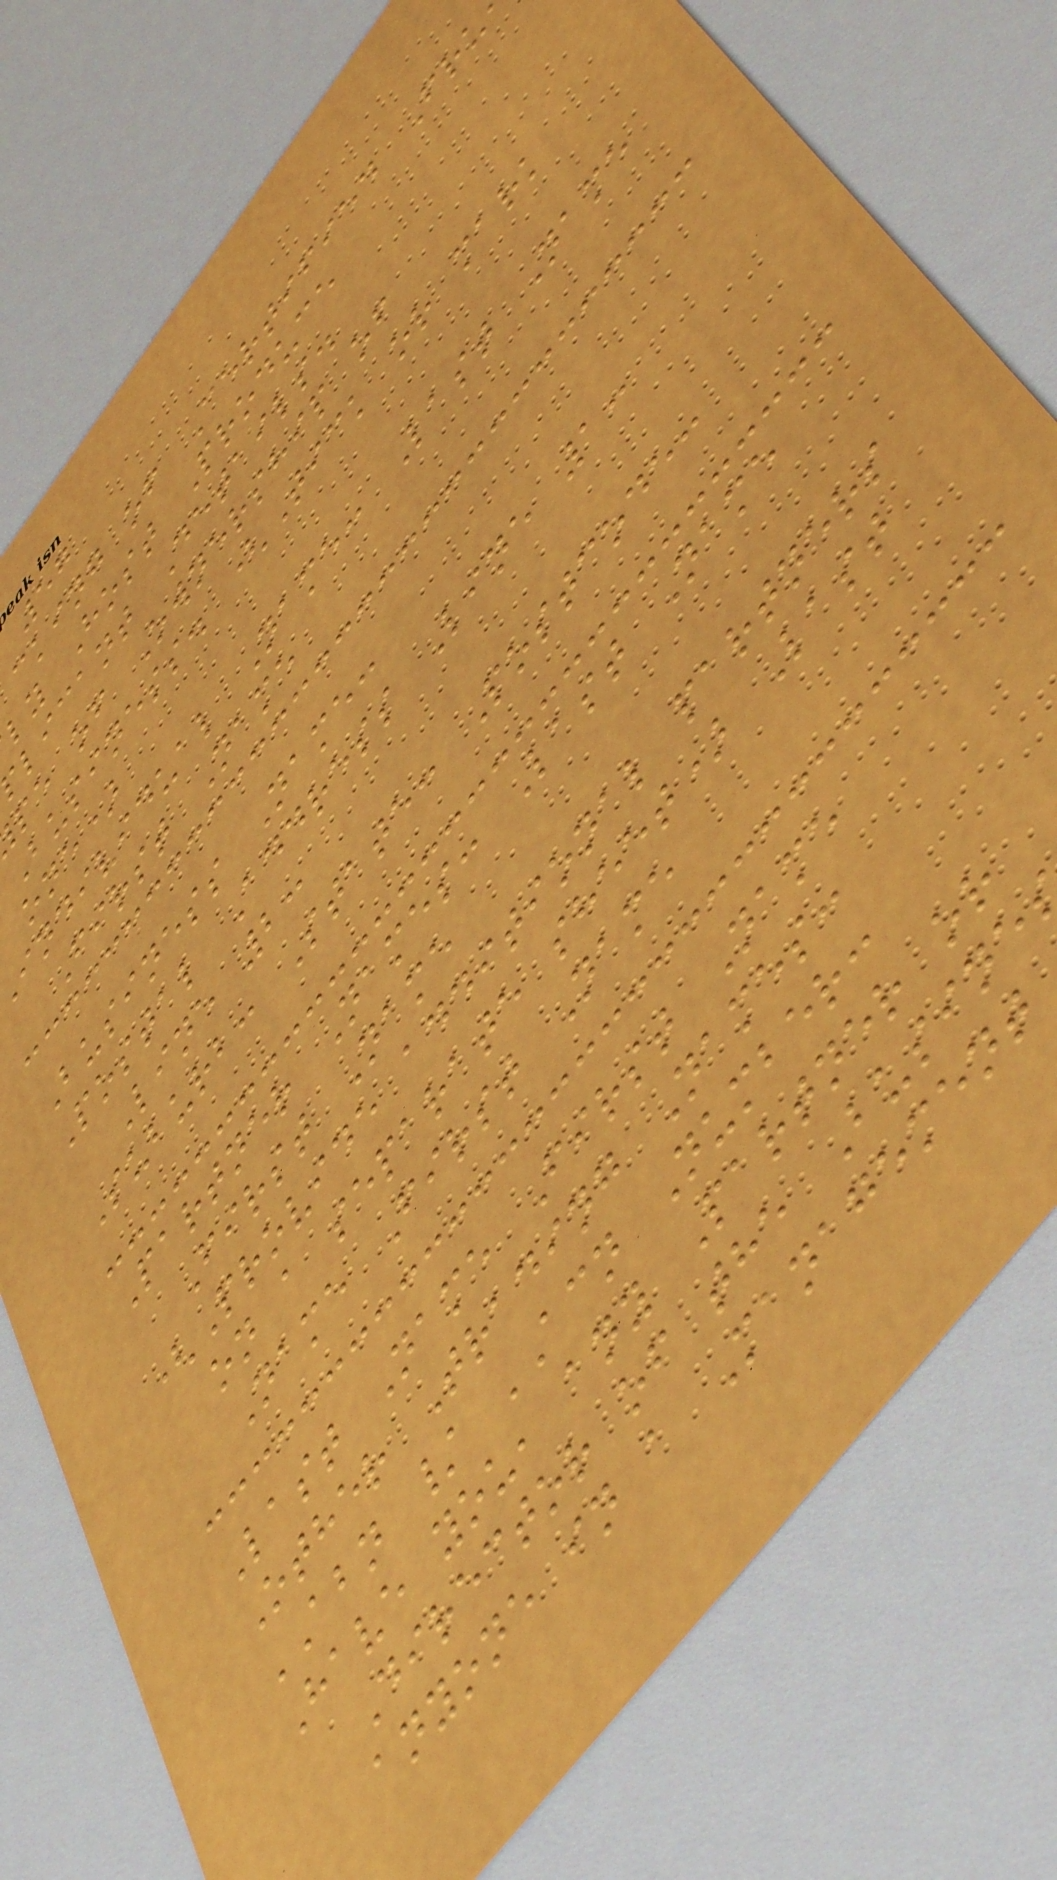cking of Certified Fru
ly Host Produce
licant Details.
pe of Ownership of
Business. (Tick or mark
one)
individual Name: Last Name
First Name
Business Name:
Postal Address Line 1:
Line 2:
Suburb: State: Postcode:
Partner Names: Last Name
First Name
(Provide additional partners
on a separate sheet) Last
Name First Name
Last Name First Name
Other Trading Names:
ABN / ACN Number:
Have you, any Partner or
Director of the Busine
anyone in a Management
